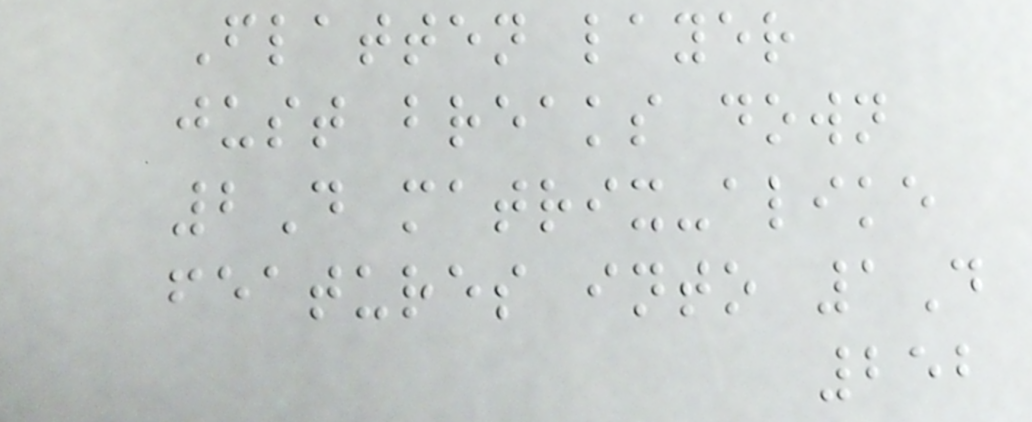Flatten layer
just breaks down
2D matrix-alike
features into 1D
252
